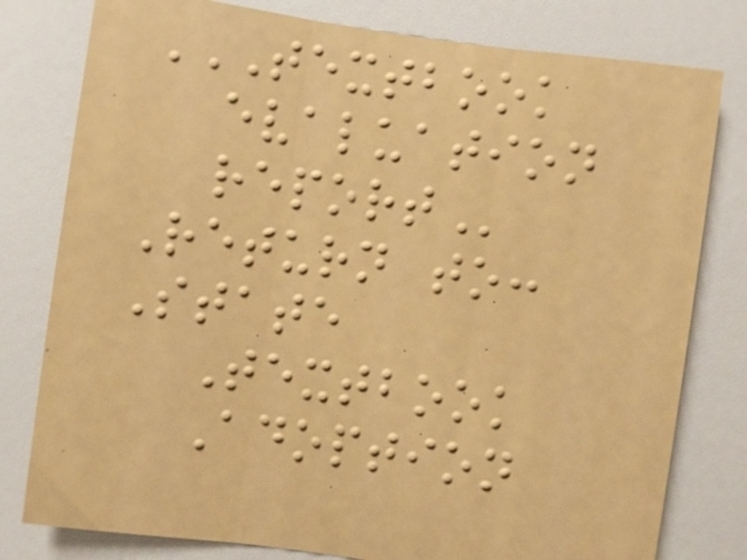TEXTBOOK
EVALUATION
REPORT
Return to:
State
Textbook
Adoption
